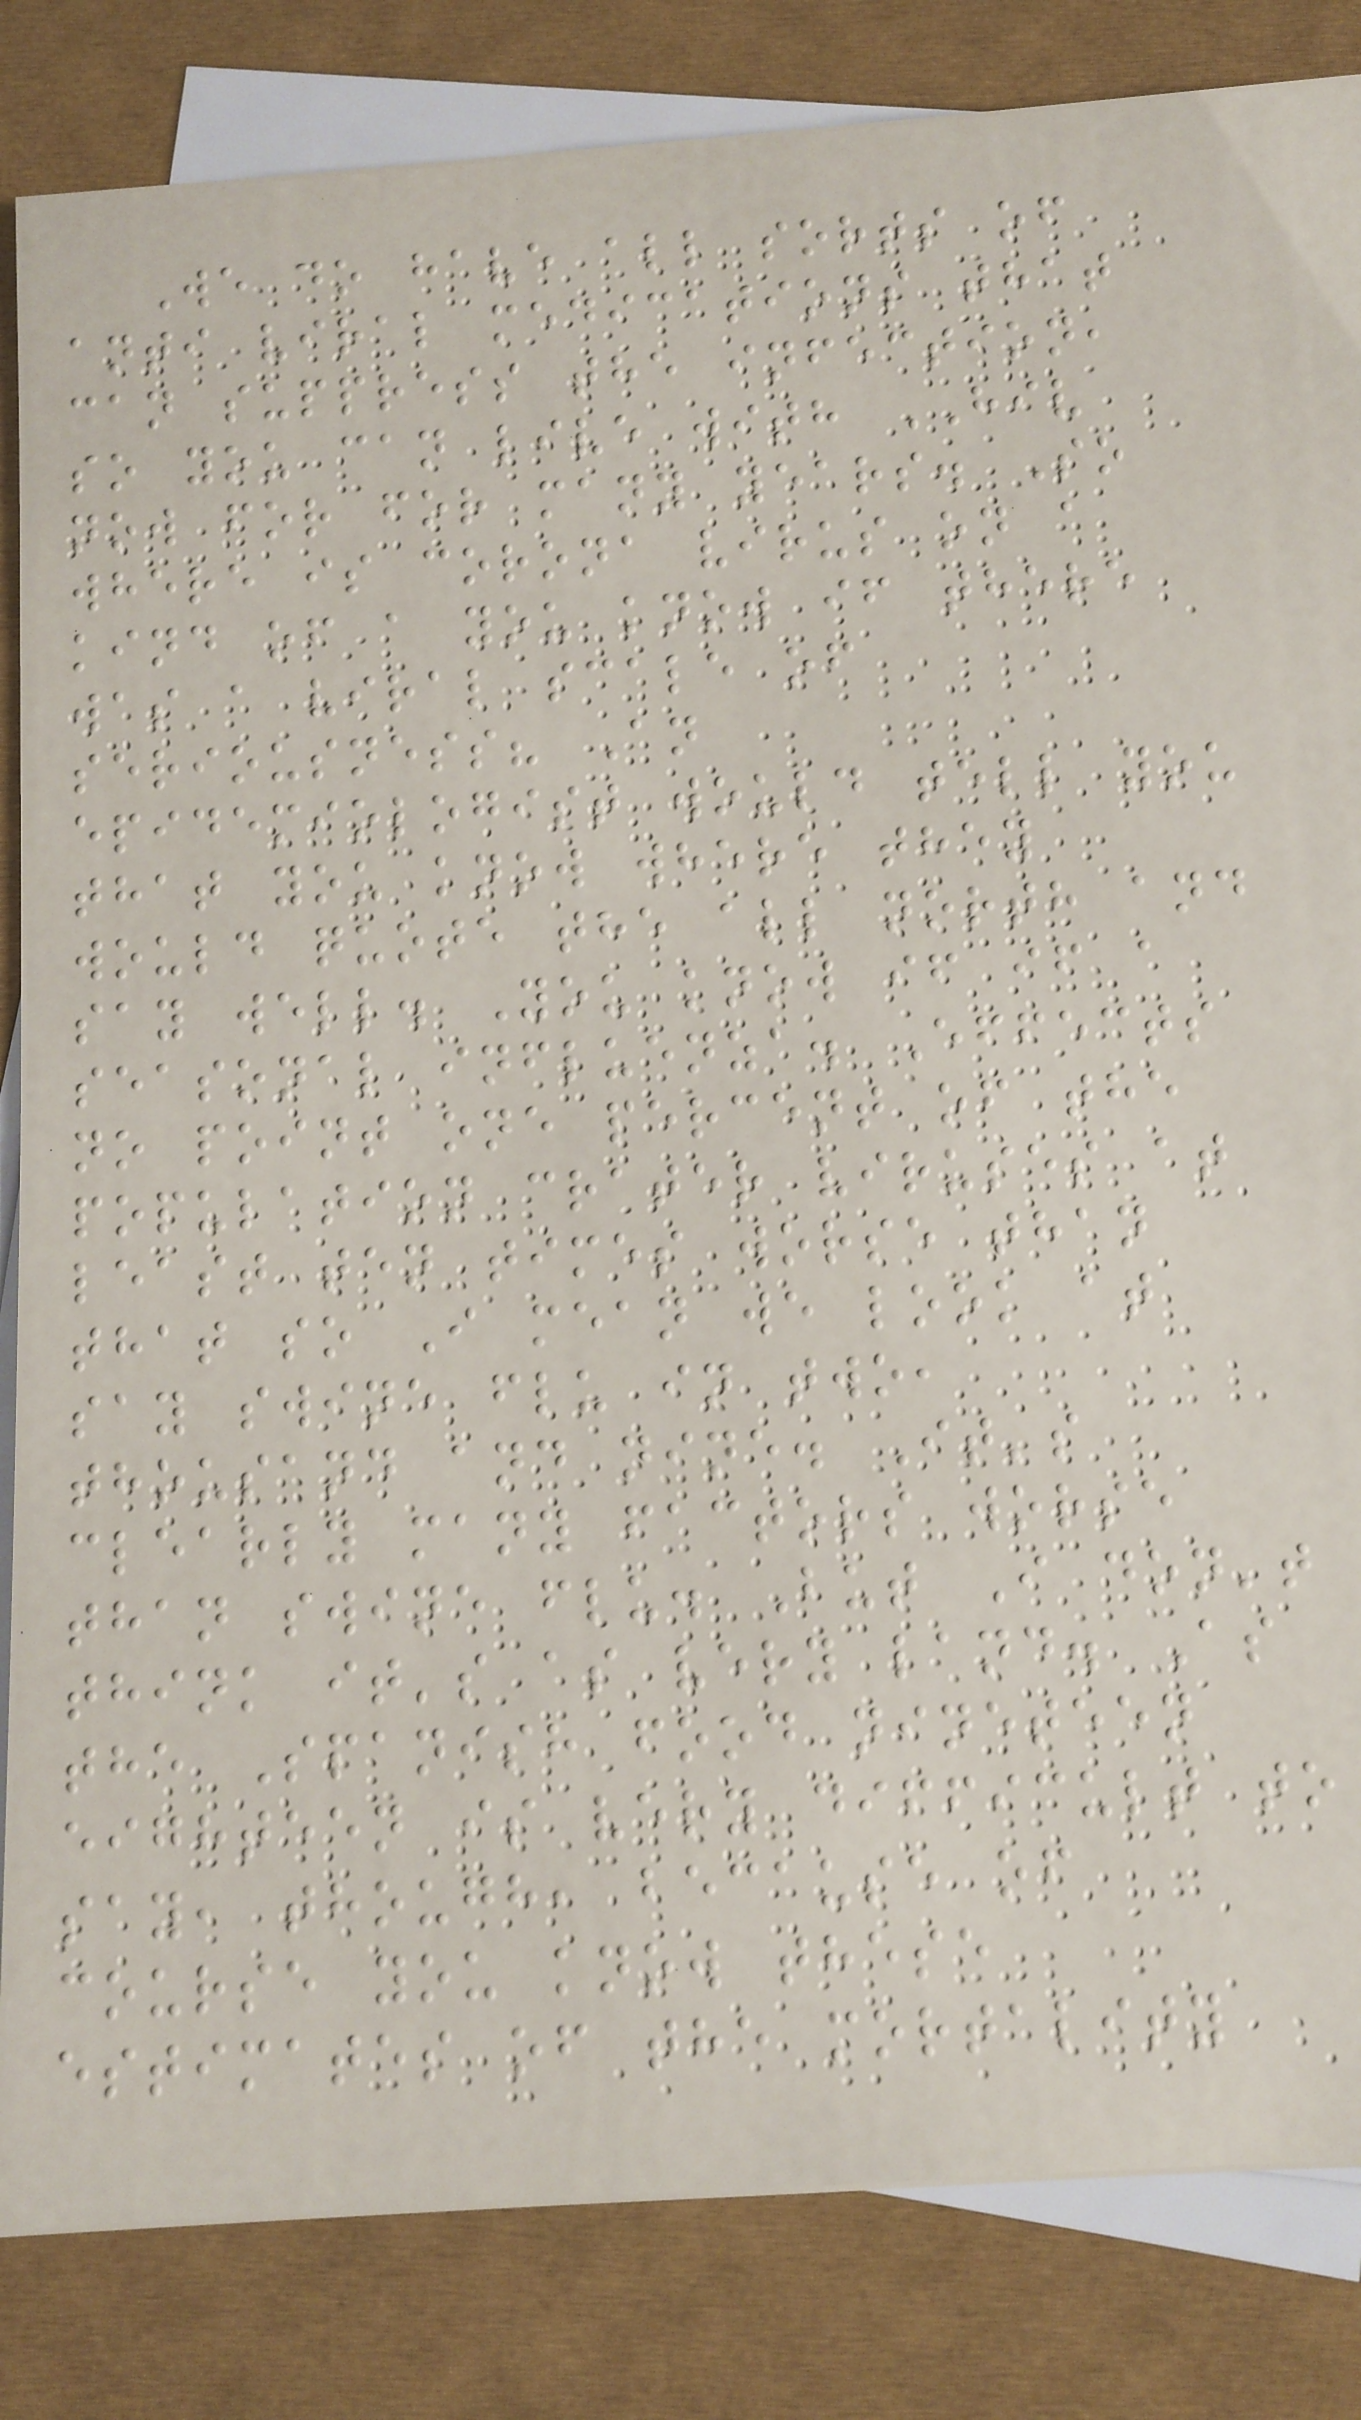We do have all sorts of
anti viral medications that
can suppress the infection,
so you can live with HIV
now for for many years. So
where is corona virus on a
kind of a you know if there
was a viral scale of
seriousness? An
epidemiologist would tell you
that you know where they
would quote the all north and
say well. You know if if a
seasonal influenza. Effects
no point one percent of the
population crater viruses at
least ten times worse than
that so I mean we look at
say swine flu in two,
thousand and nine. It's
clearly many factors worse
than swine flu. But I don't
think it's as very land. As
the Spanish food nineteen
eighteen is very difficult to
say, though, because of
course you know these
estimates of the mortality
